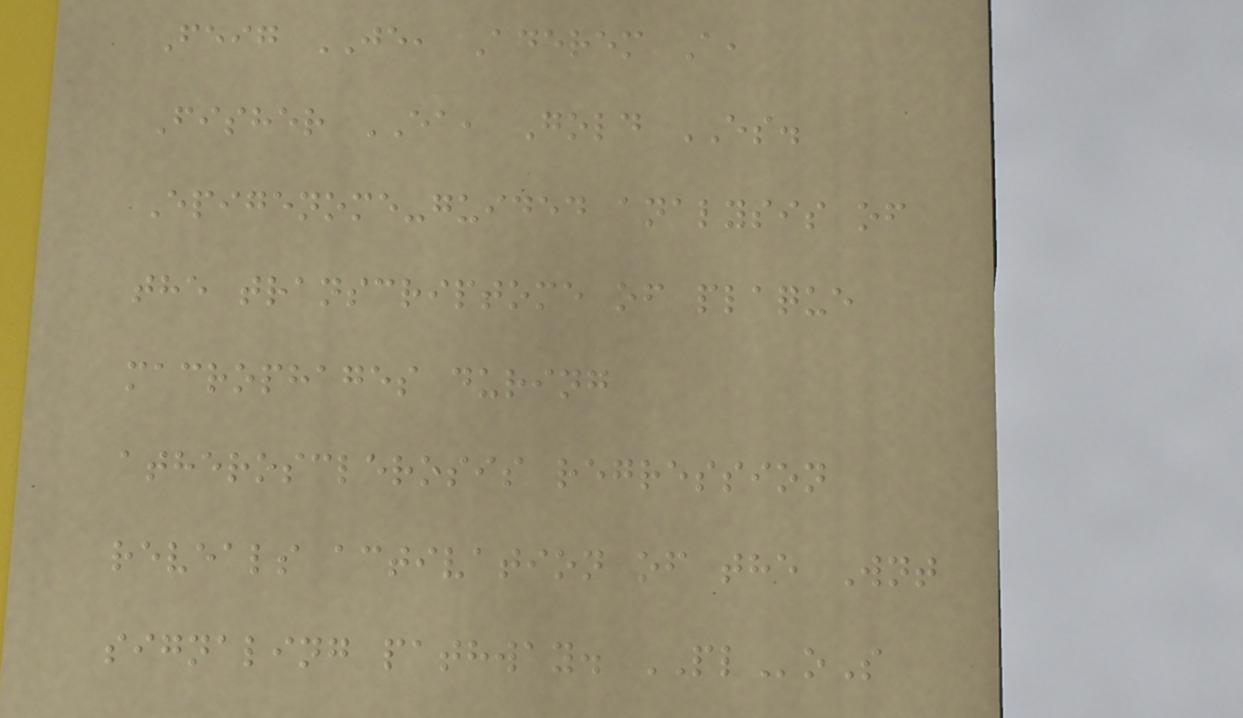Feig JE, Aderem A,
Fisher EA, Gold ES.
Epigenome-guided analysis of
the transcriptome of plaque
macrophages during
atherosclerosis regression
reveals activation of the Wnt
signaling pathway. PLoS
